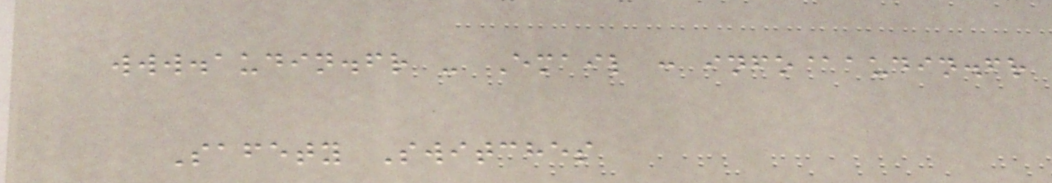www.audin.fr - Email : info@audin.fr
Safety Switches
